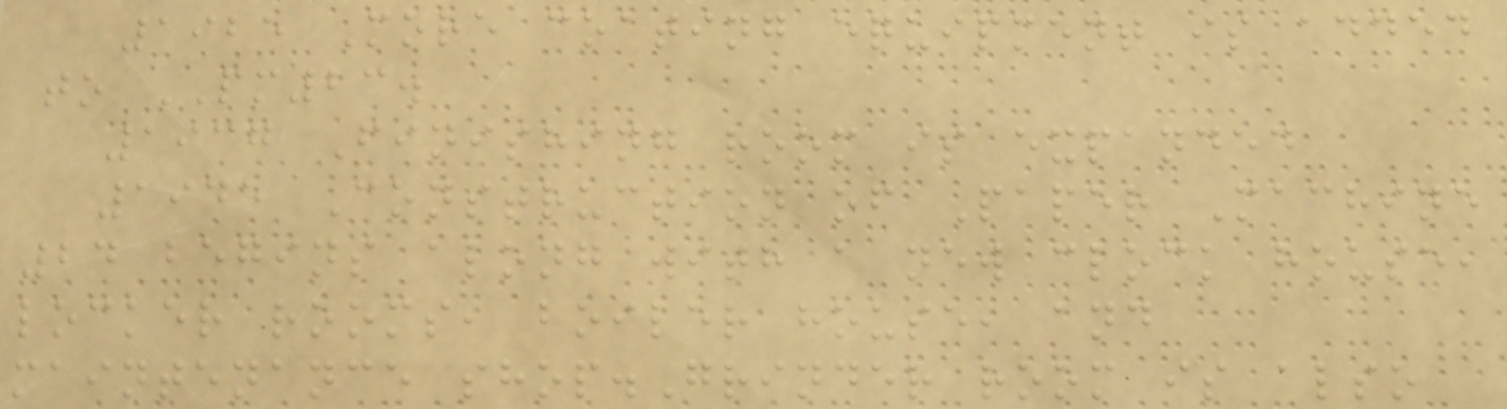1925 More coating equipment is added
to PM23.
1937 Finishing room is expanded
1945 Construction of Paper Machine
24 begins along with a new clock house,
locker rooms, boiler house, and
maintenance shop.Grinder room is also
